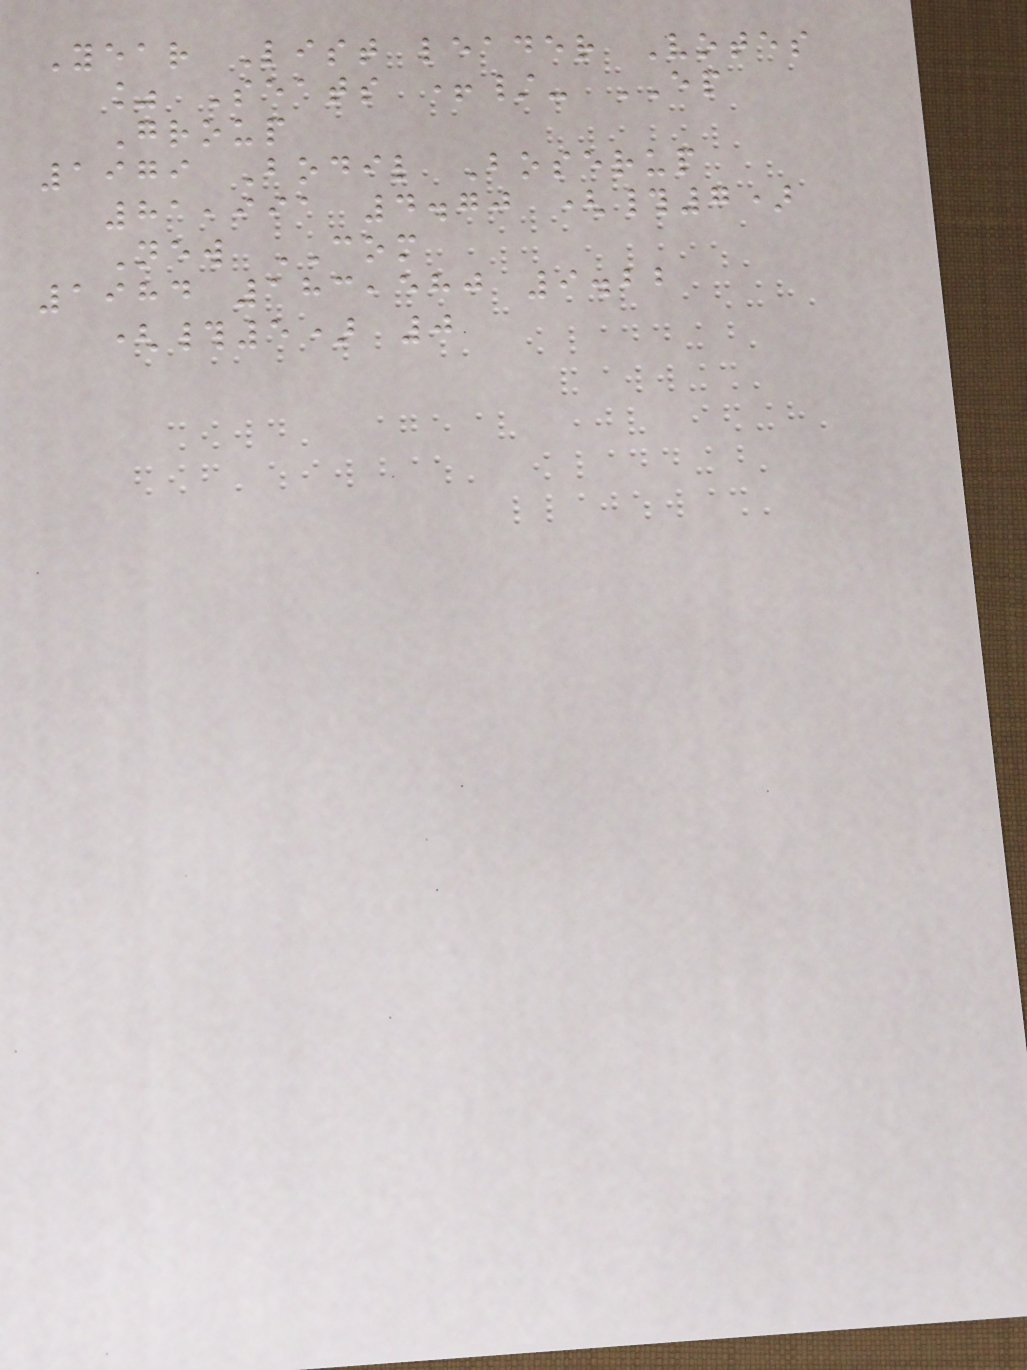Year List leader Votes
% Seats +/- EP
Group
1979 Bodil Boserup
81,991 4.70 (#7)
New COM
1984 183,580 9.22
(#5) 0
